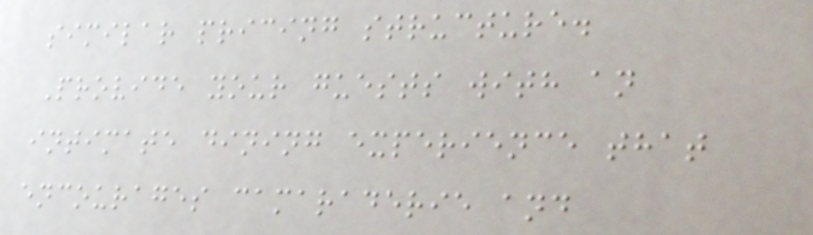similar pricing structure.
Provide your guests with an
intimate dining experience that
encourages camaraderie and
